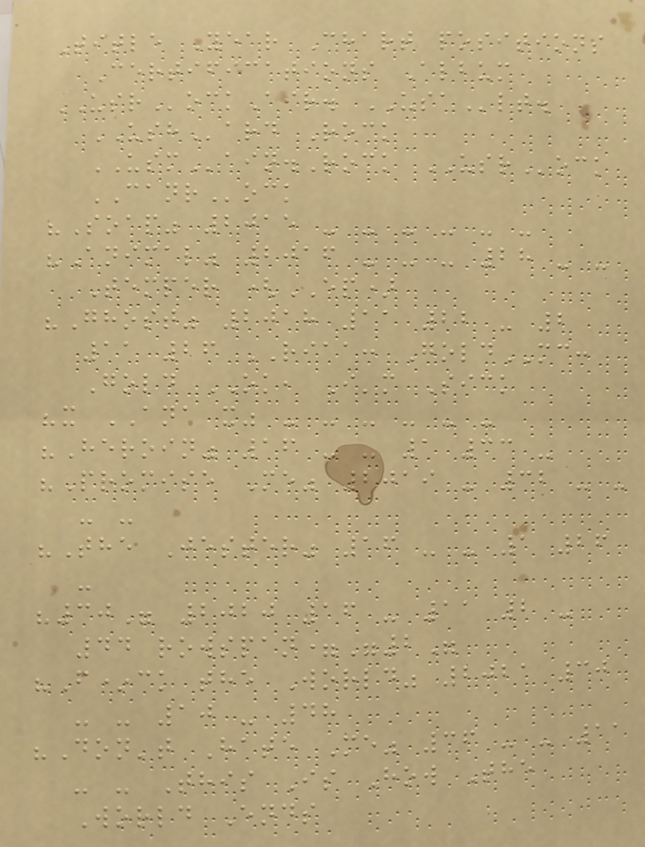Title Year Chart positions
Certifications Album
USRockAir. USAlt.
USHard Rock
USMain.Rock USRock
CANRock
"Soap" 2015 - - - - - -
"Animal" 2016 - - - 28 - -
Temper (EP)
"Ghost" 2018 11 22 - 2
11 26 RIAA: GoldMC:
Gold OK, I'm Sick
"x ANA x" - - - - - -
"Heroin" 16 - - 1 33 -
"Promise Me" 2019 - 32 - -
- -
"The Jester" 16 - - 1 26
-
"30" 2020 16 - 11 2 -
44 rowspan="2"
"F*ck the World" 2021 30
- - 10 - 48
"Don't Hate Me" 36 - - 11
- - This Is How The
World Ends
